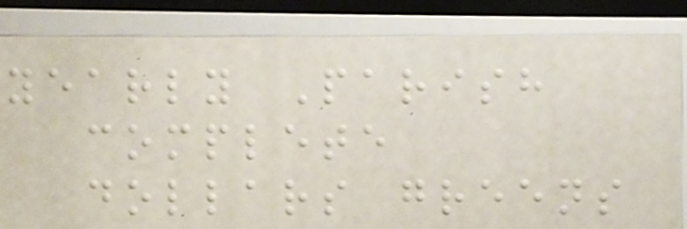yearly Parish
complete
dollars greens
